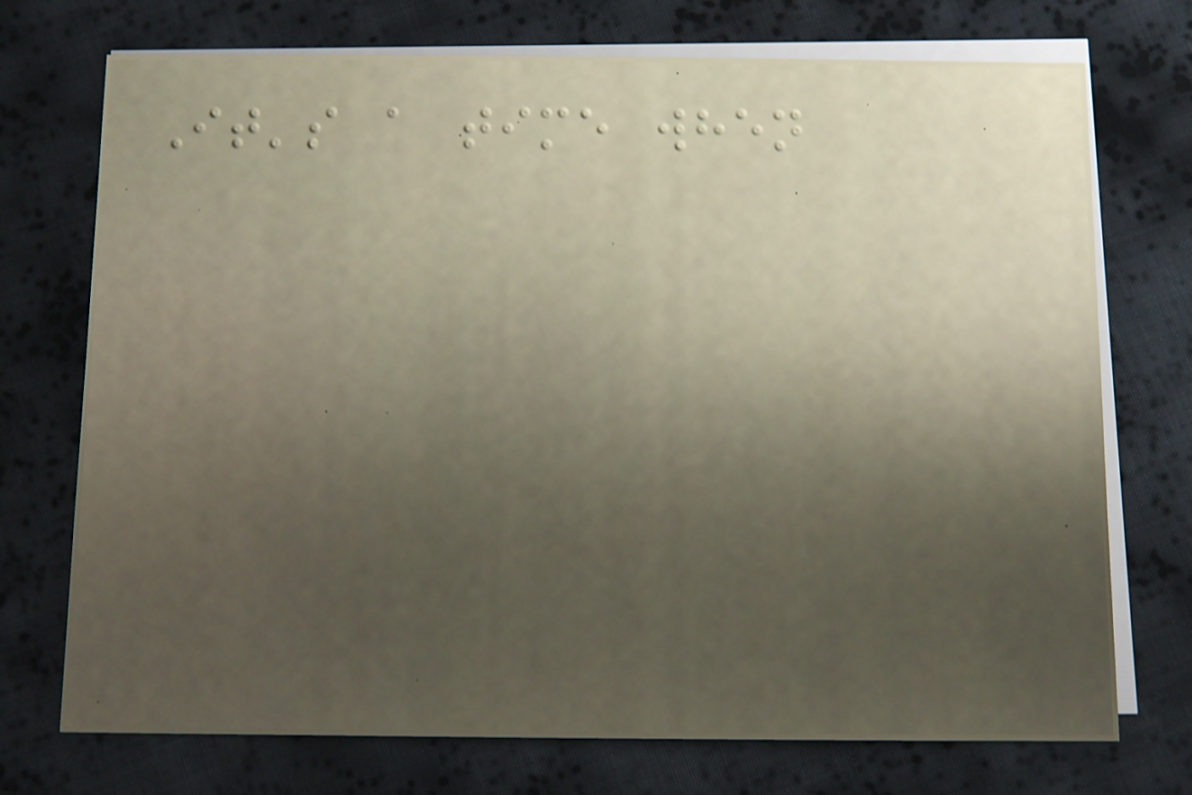It's a time when
